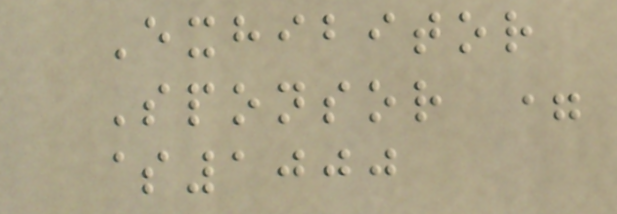Exhibitor
Sponsor =
$1000
